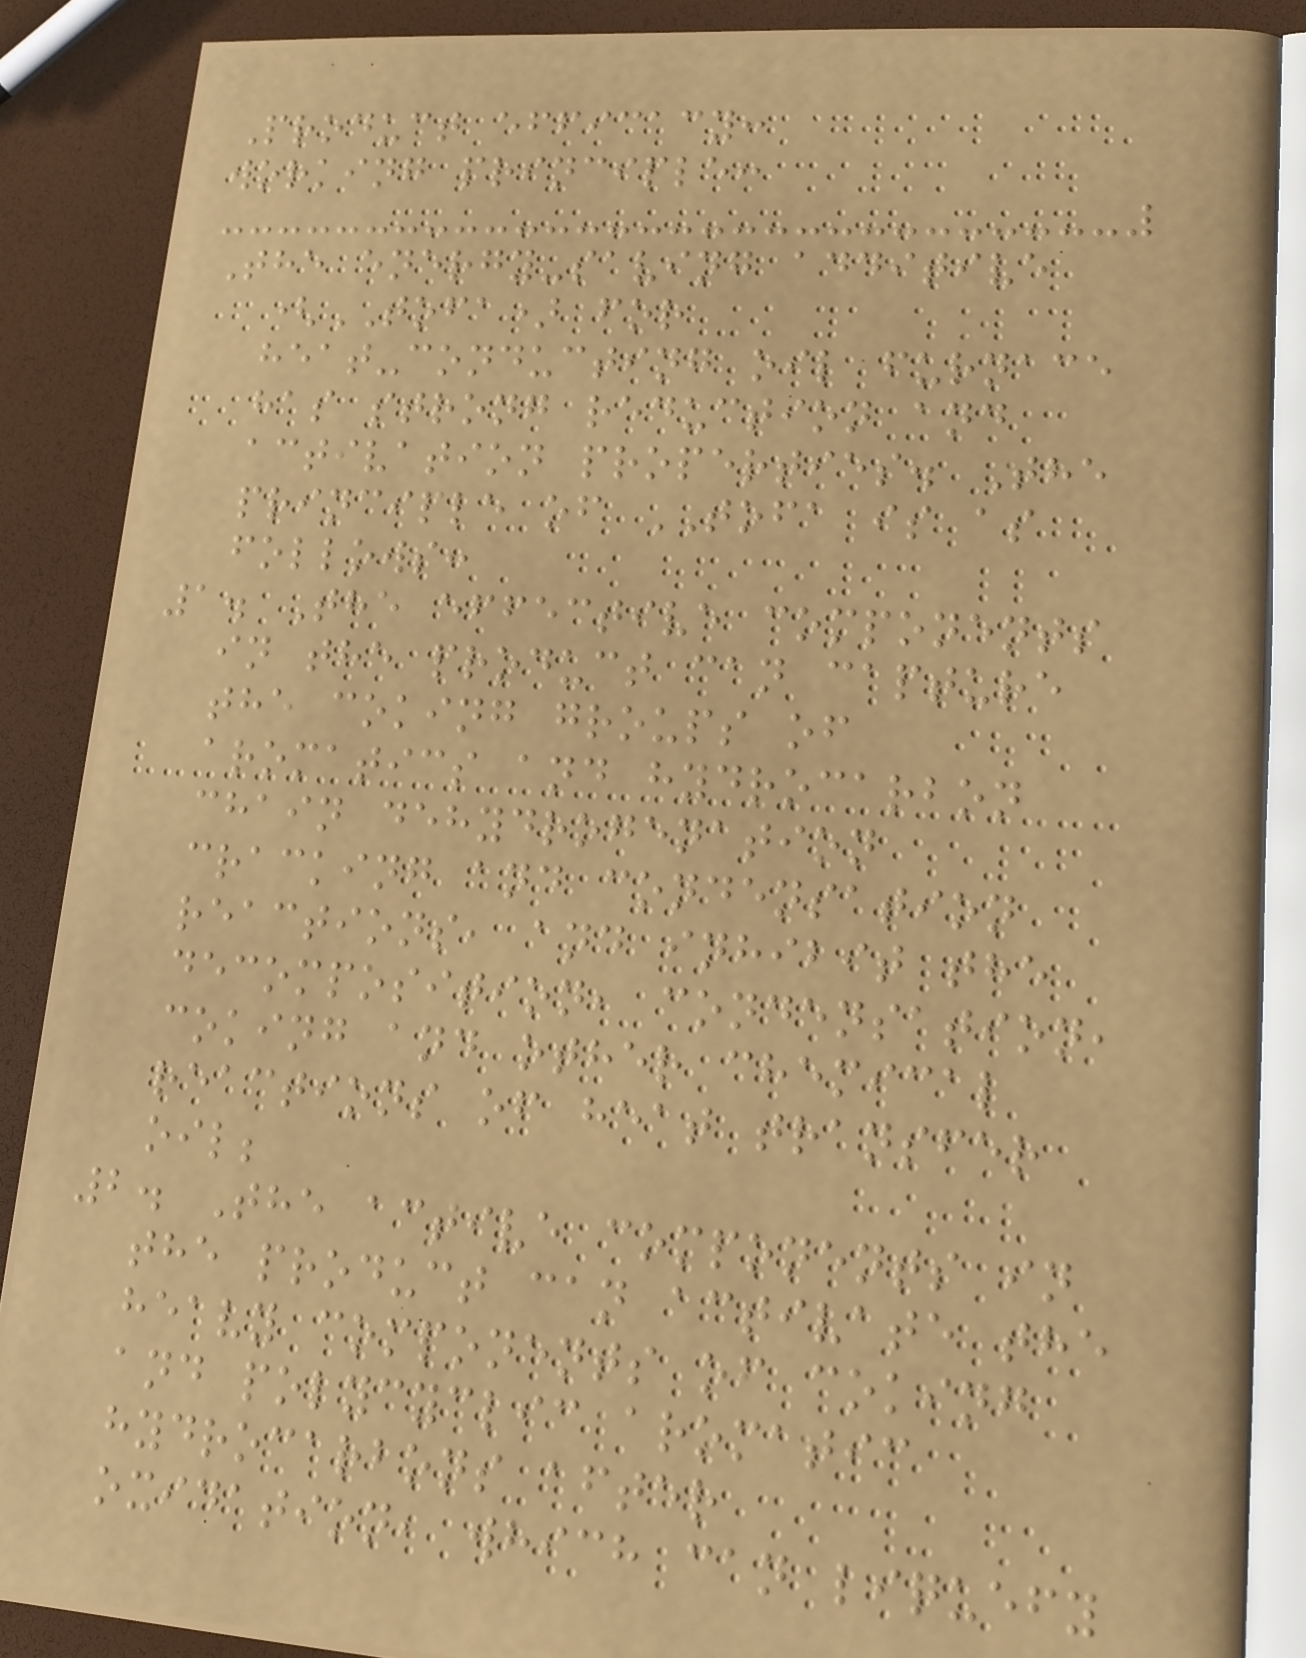Product efficacy:
working principle:
The energy-saving additive
(TOFA) for
heat-conducting oil furnace
has strong reduction and
activation properties. The
principle of TOFA is as
follows:
1. The effective components
in the product can capture
the coking groups of
aromatics and hydrocarbon
chain dehydrogenation
cracking and condensation
reactions, and inhibit the
decomposition, condensation,
coking and other chemical
reactions of heat transfer
oil;
2. The active components in
the product can activate the
heavy components of coking
and polycyclic aromatic
hydrocarbons after
oxidation, which can liquefy
